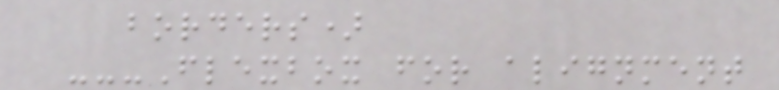borders)
---Flexbox for alignment
